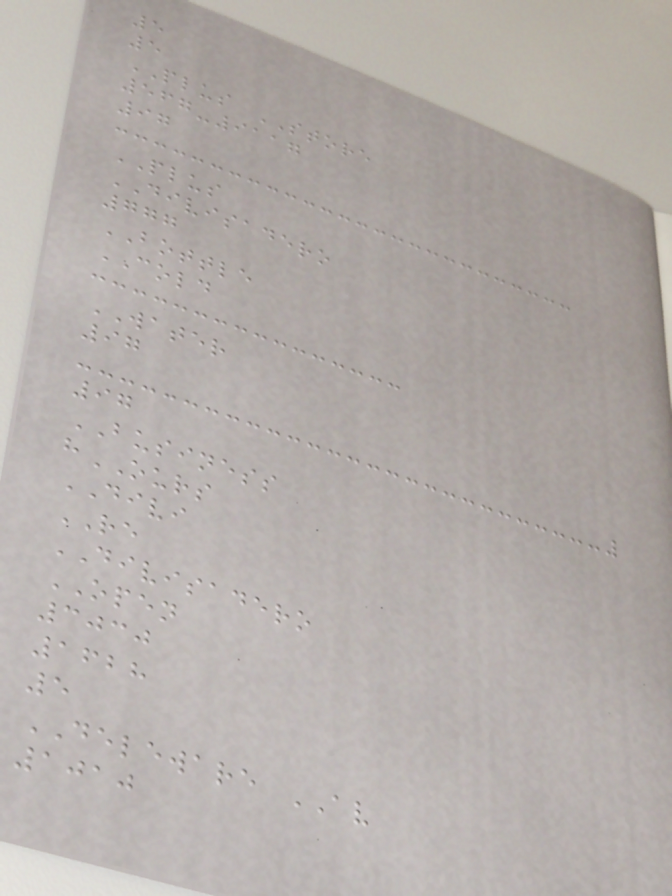5
5
PLUS STORE
567-9117
97
PLUS
DIVISADERO
777
BOTTLE
COLD
WATER
97
97
BUSINESS
hOURS
DIVI
RE
DIVISADERO
OPEN
3030
1628
5
DELEWARE AV
1010
